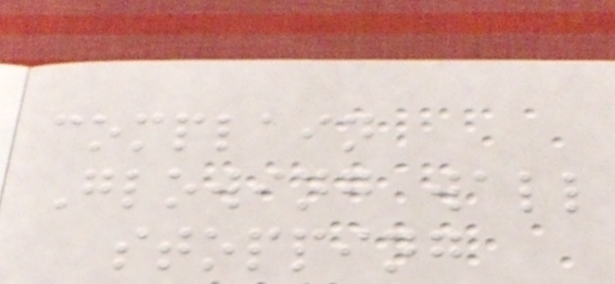complain
Glowing wall
stopping
